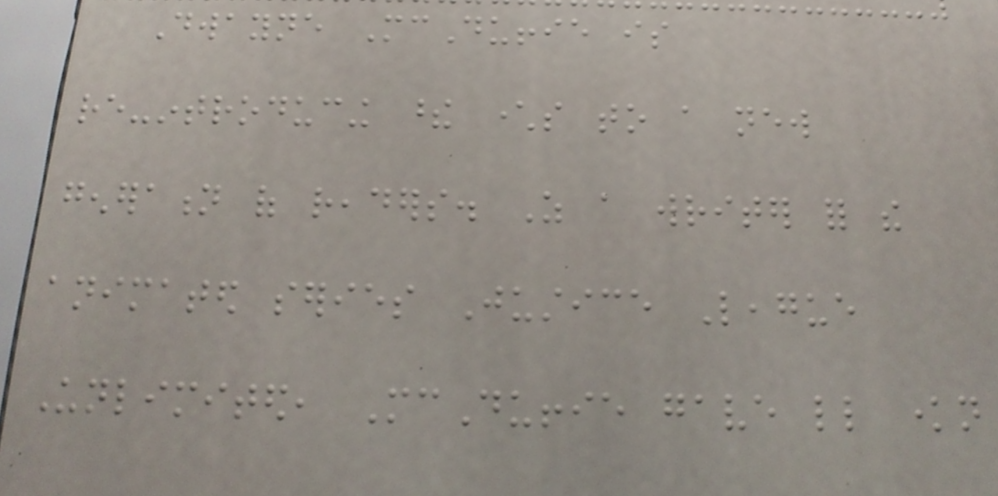Dwayne McDuffie is
re-introducing these characters to a new
generation of readers. As a writer for the
animated series Justice League
Unlimited, McDuffie gave little known
